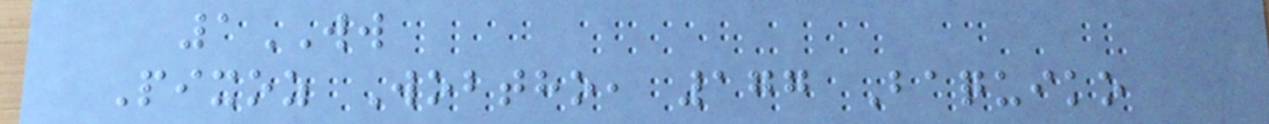1WW
Pixoz Wobtho, 177 Baquiko
